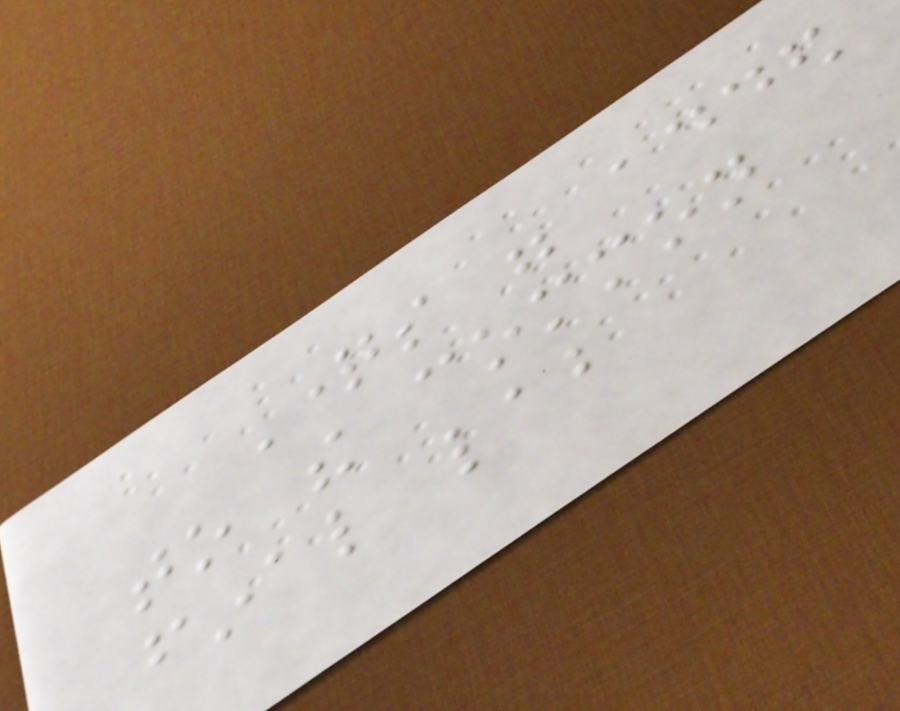Questions were added
to the common
final lab
